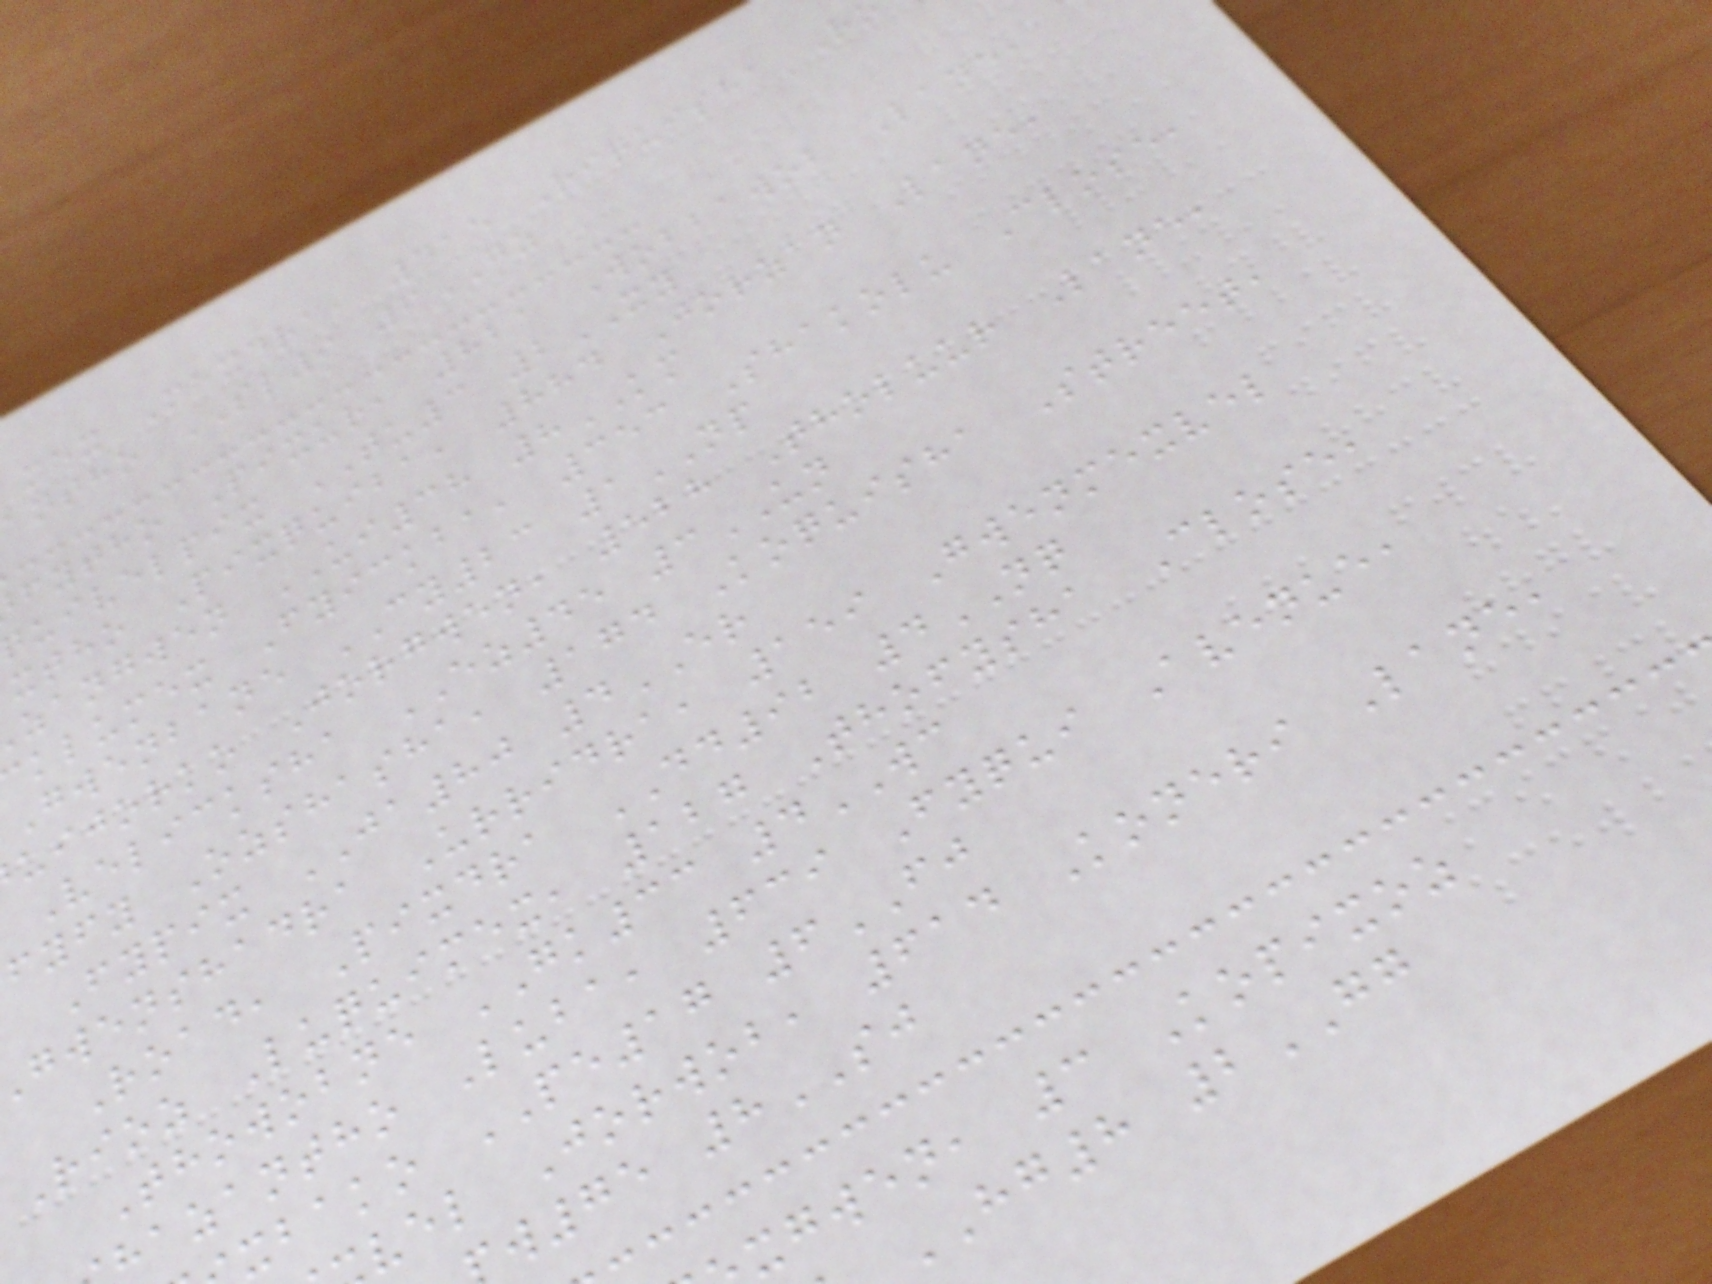mex Mexdra, 415 Riquisha R
antho SL9 6GZ
fytho Pixur, 821 Wobbawob Lane,
uivelpix TU3 2XY
xtho Pixquiba, 884 Jorzan Lane,
zangwen UI38 8KM
klumex Fyickba, 353 Shakolu Close,
Gwenbane CY23 1NP
uijorko Jorgwen, 528 Tholuur Lane,
Velicksha EZ45 3UN
fyfy Ozshasha, 174 Koquisha Street,
Fypix JA80 4ER
gwenshadra Urridra, 159 Gwenmexvel
Road, Pixdra DD92 4NQ
Rioz Luquimex, 127 Thofysha Close,
Thowobne GK33 4WC
azantho Luba, 639 Fyqui Avenue,
xbako PE17 6FJ
vel Jorwob, 614 Koneri Lane,
w75 8SJ
xgwen, 3 Kopixoz
HG8 2GG
